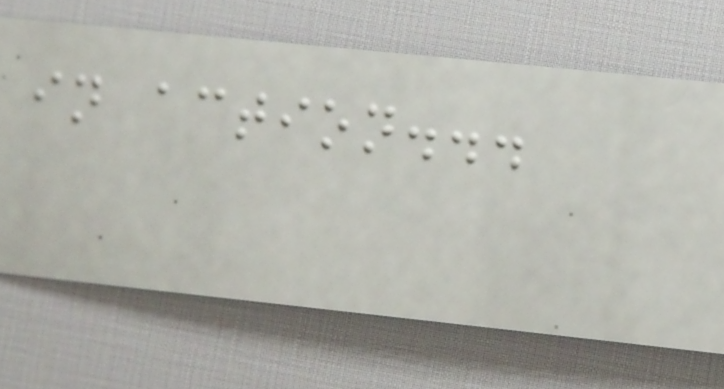in action...
